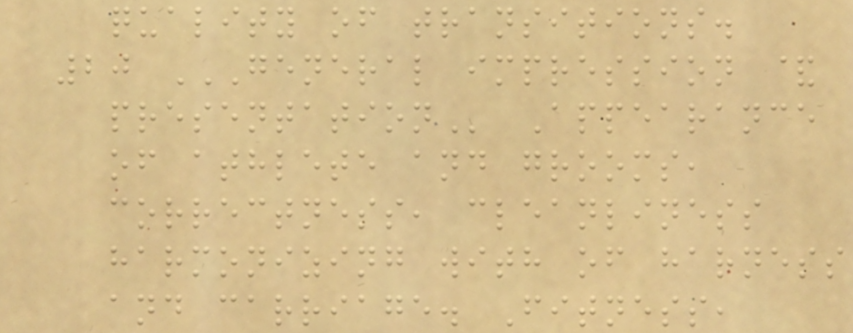quality of transitions.
20 GENERAL IMPRESSION &
PRESENTATION Appearance
of athlete and grooms,
correctness, cleanliness
harmonizing with of harness
and carriage. Fitness,
